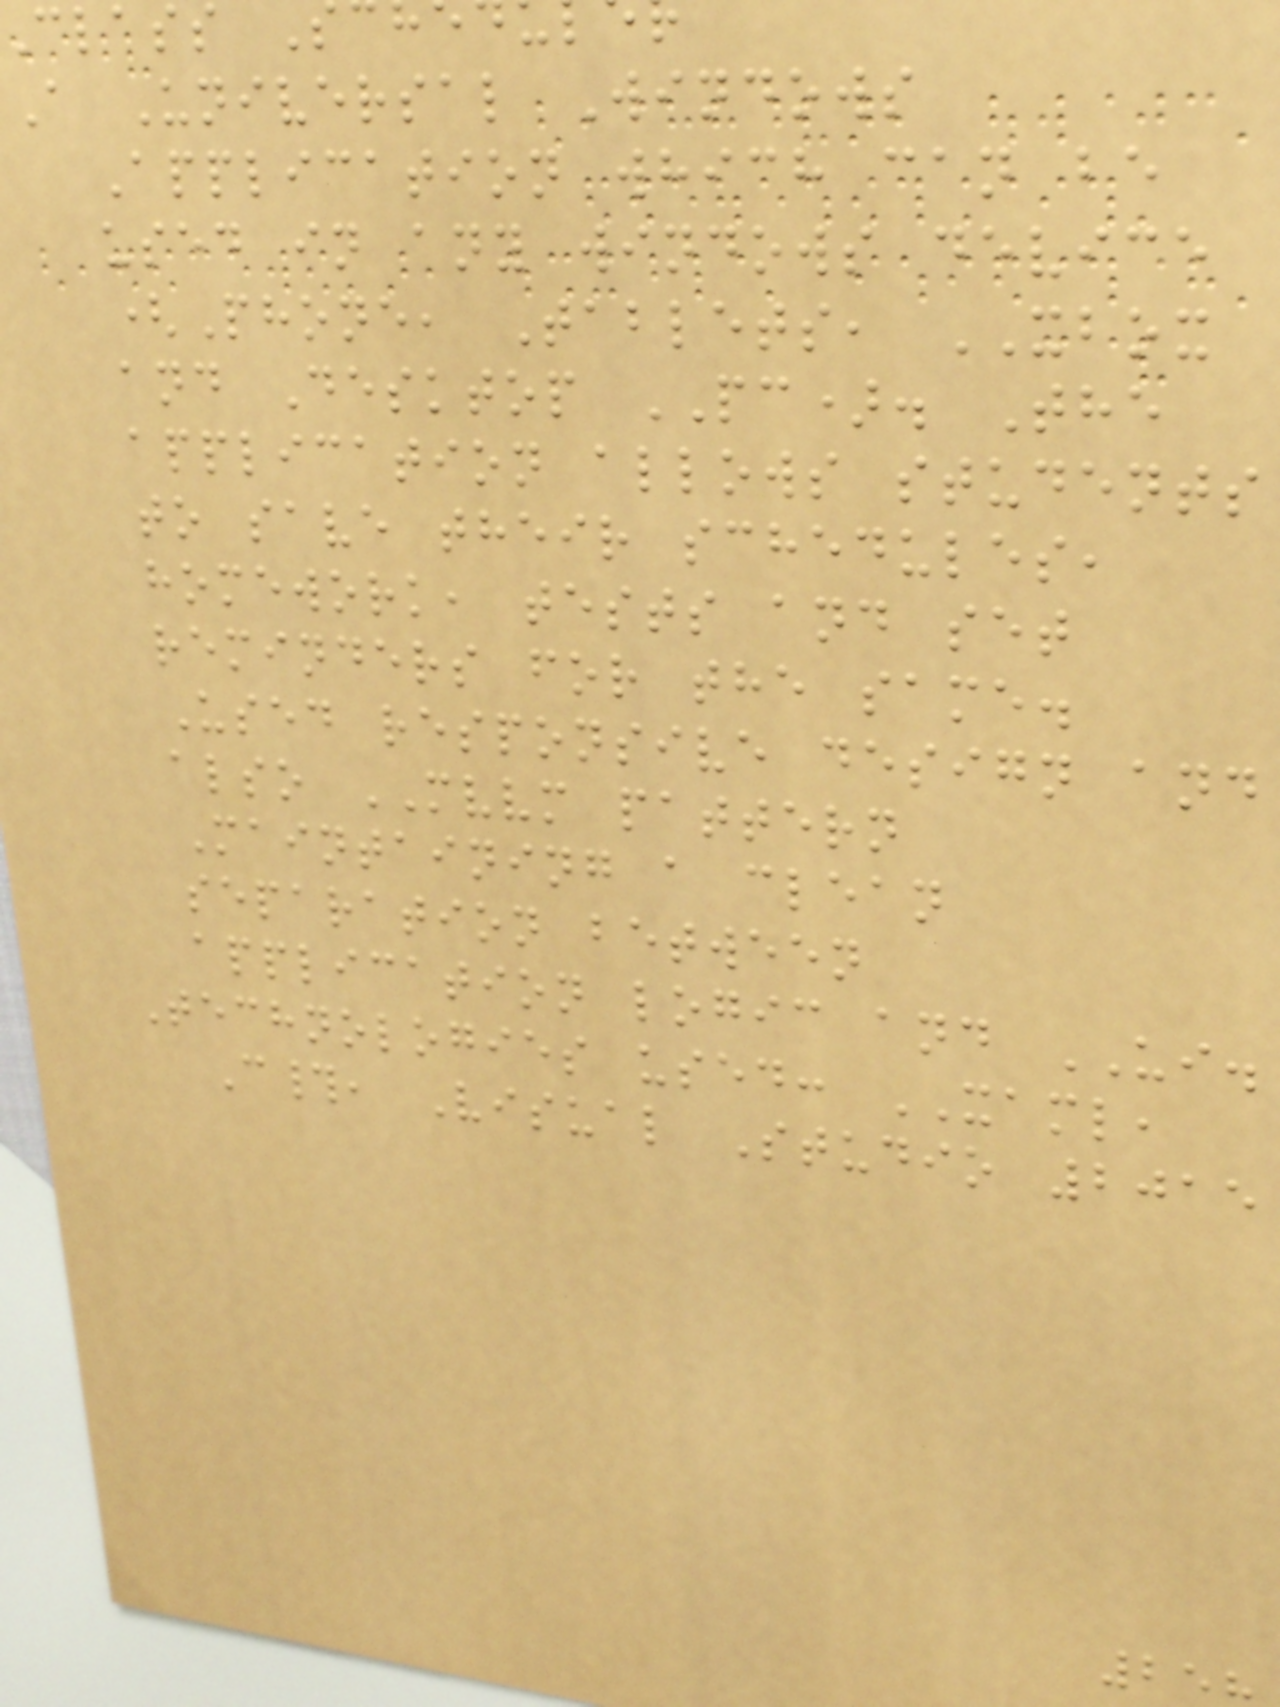class
A Universal Windows
Application which can be
used in any windows device
(Phone, Tablets, XBOX
and Desktop PC). The
application allows students
to save their schedules,
homework, tests and set
reminders for the same.
Used responsive design and
also MVVM pattern
Maintaining a clean
separation between
application logic and UI.
Technologies used: XAML,
C#, Visual Studio 2015
